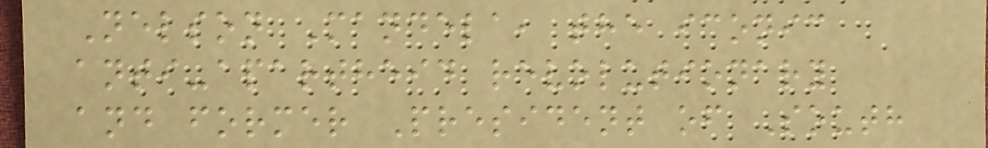Nelson Mandela, the iconic
anti-apartheid revolutionary
and former President of South
